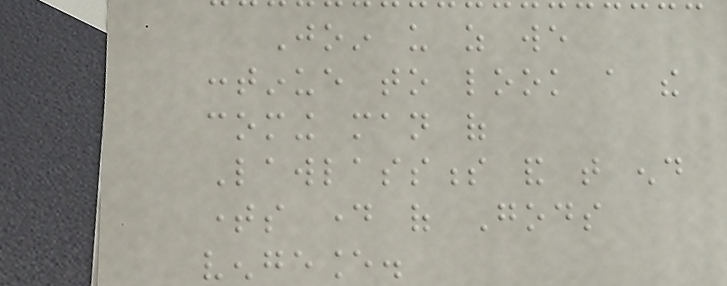Join us as we
continue to look a the
coming man of
Lawlassness and that end
times day of Gods
vengeance.
